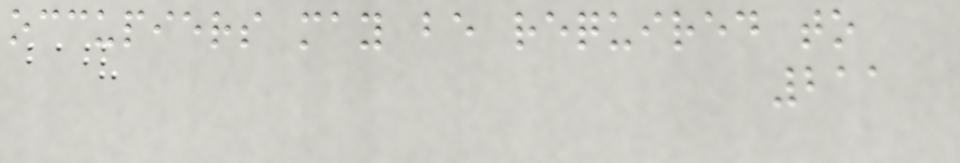occupiers may be required to
211
